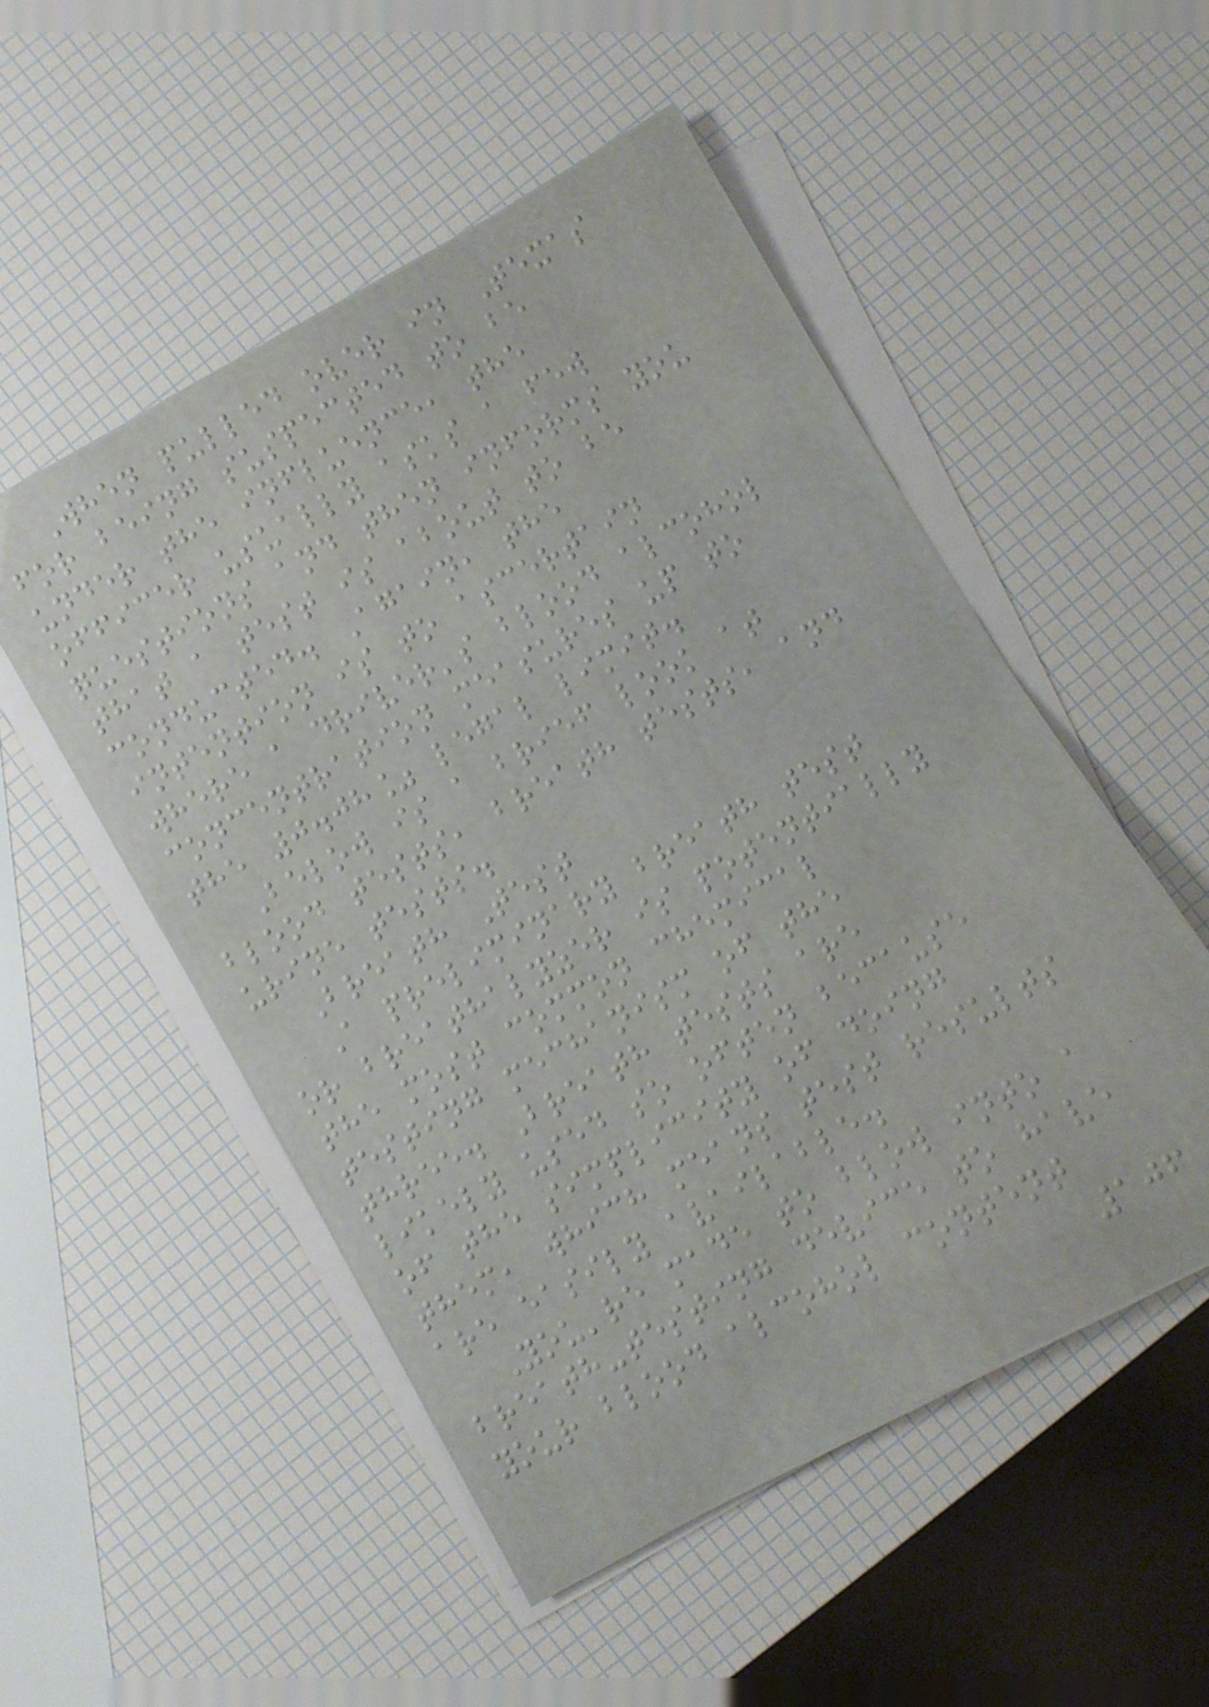When pulled over in Texas
for being suspected to be
under the influence, the
officer usually asks a few
questions and then informs you
that a test is about to be
conducted. Again, the
intention is to ascertain
where a driver's blood alcohol
concentration measures up to
the 0.08% legal limit.
Below is a brief look at
blood tests, breath tests, and
urine tests.
Breath Test
A preliminary breath test
or breathalyzer is potentially
the most common chemical
testing mechanism of the
three. Breath tests are
likely used so often because
of the simplicity of doing
them, which means test results
are easily available.
You're made to blow into a
breath-testing device to have
your blood alcohol content
106
